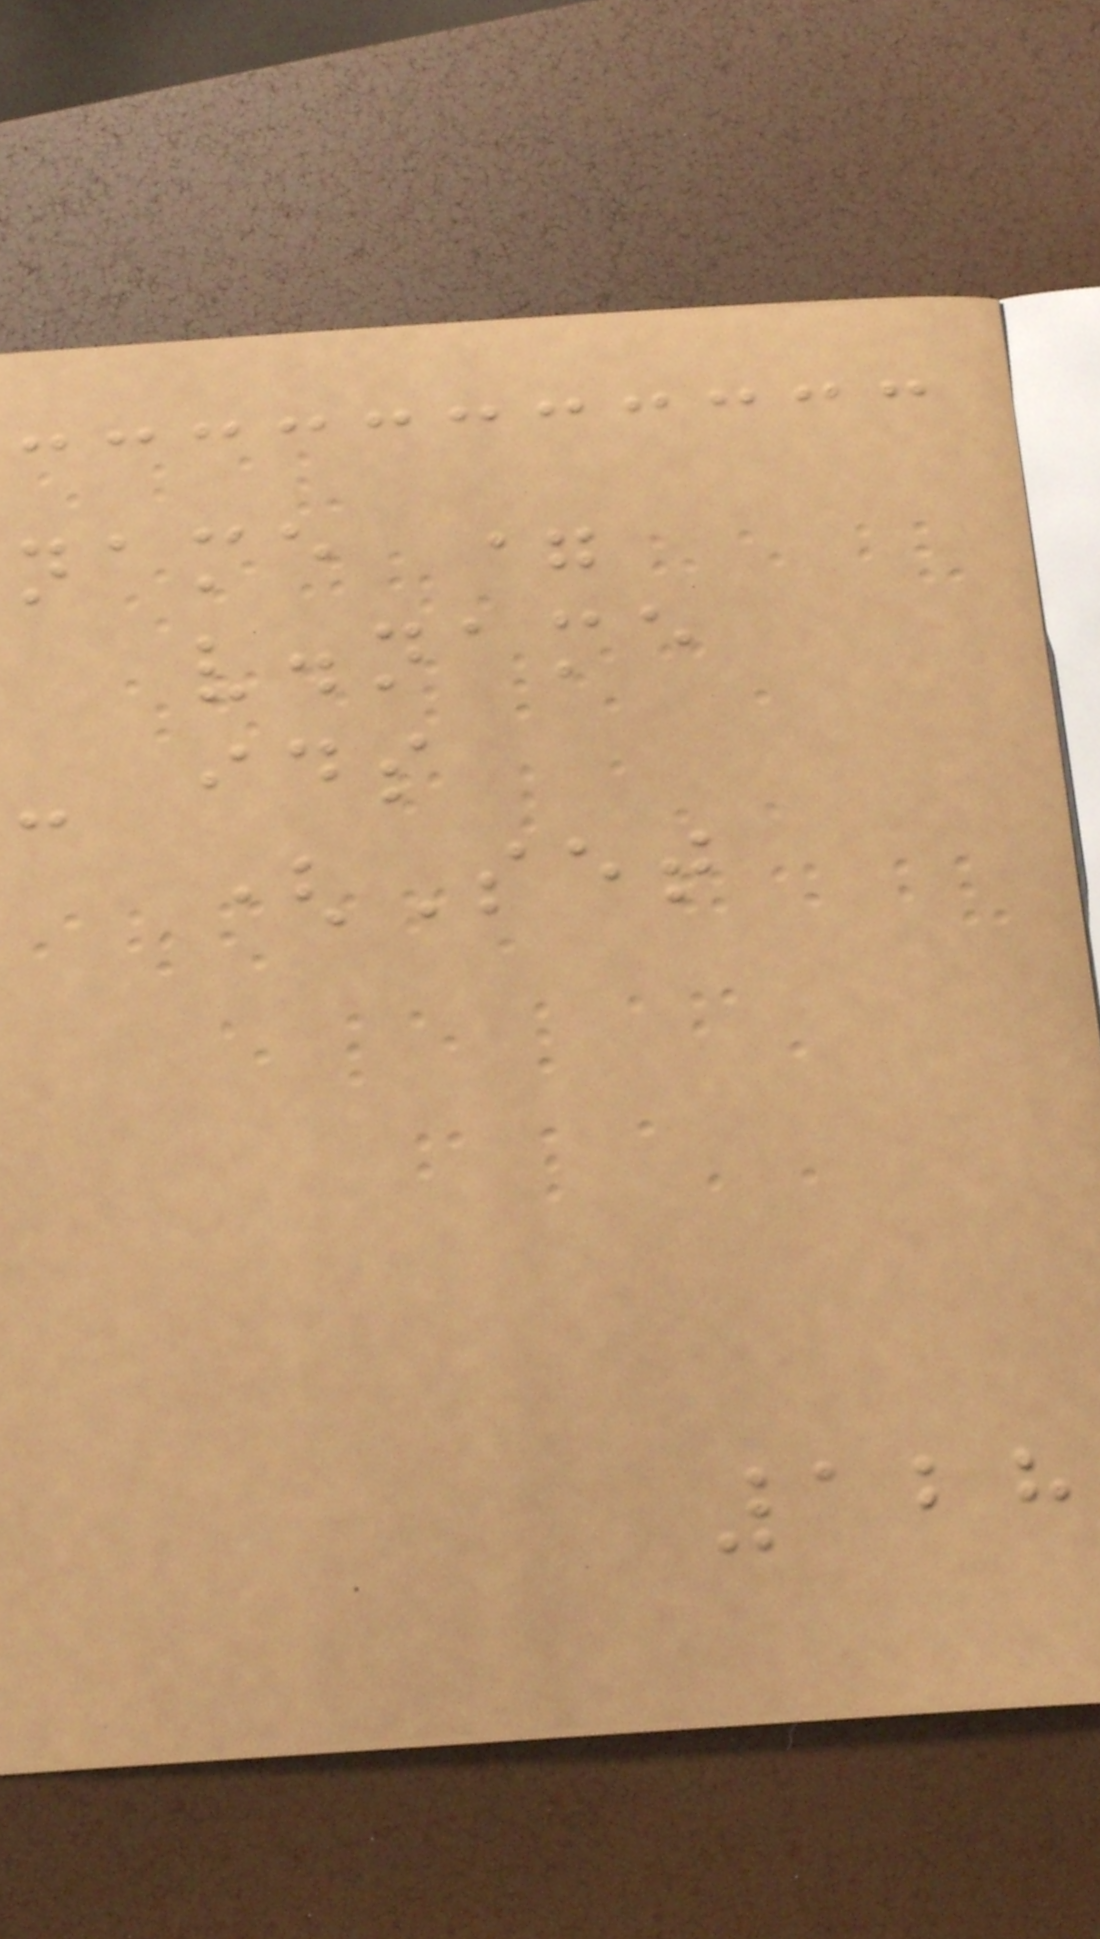name =
v.name
- ids
(Set
128
